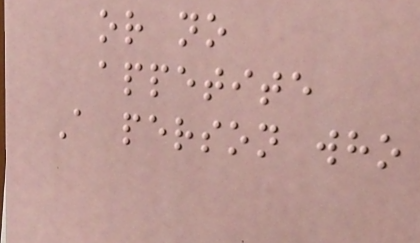or no
appetite
A person who
